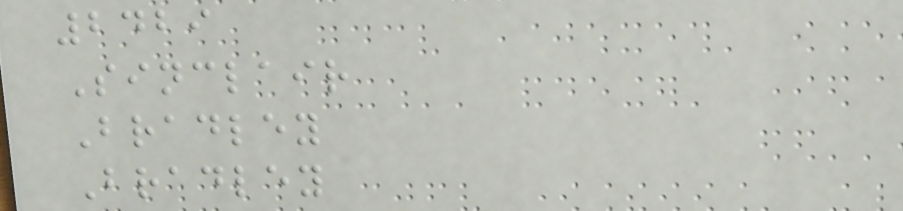2429
Sinclair
Bradley
Bradley
